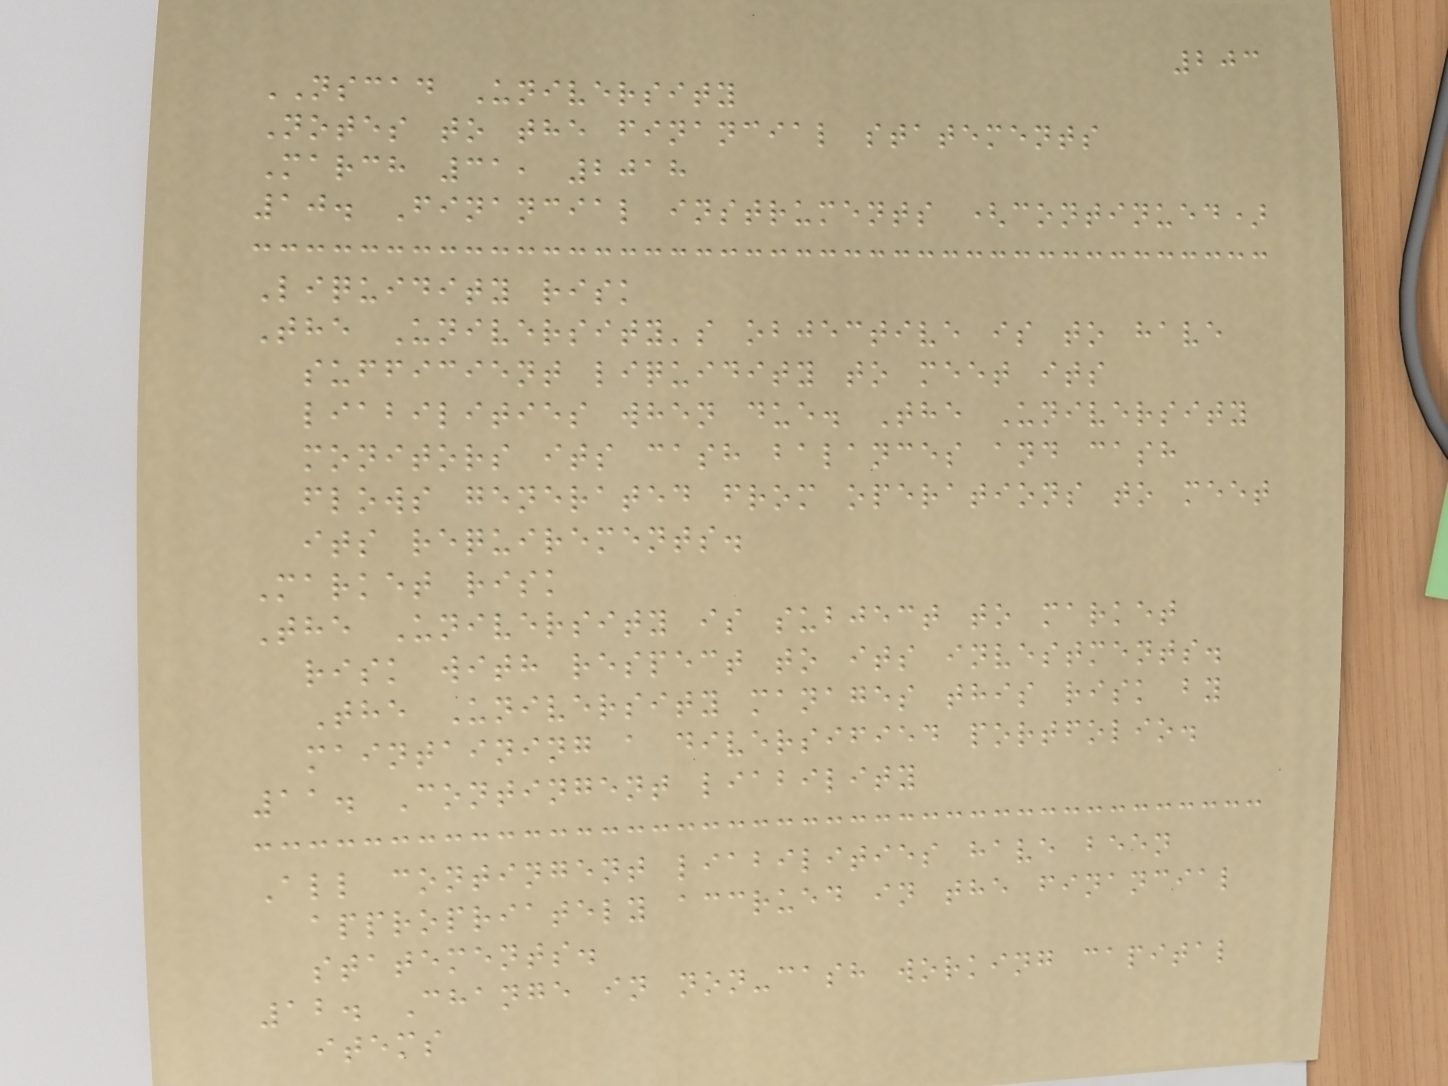203
NSCAD University
Notes to the financial statements
March 31, 2018
10. Financial instruments (continued)
Liquidity risk
The University's objective is to have
sufficient liquidity to meet its
liabilities when due. The University
monitors its cash balances and cash
flows generated from operations to meet
its requirements.
Market risk
The University is subject to market
risk with respect to its investments.
The University manages this risk by
maintaining a diversified portfolio.
11. Contingent liability
All contingent liabilities have been
appropriately accrued in the financial
statements.
12. Change in non-cash working capital
items
